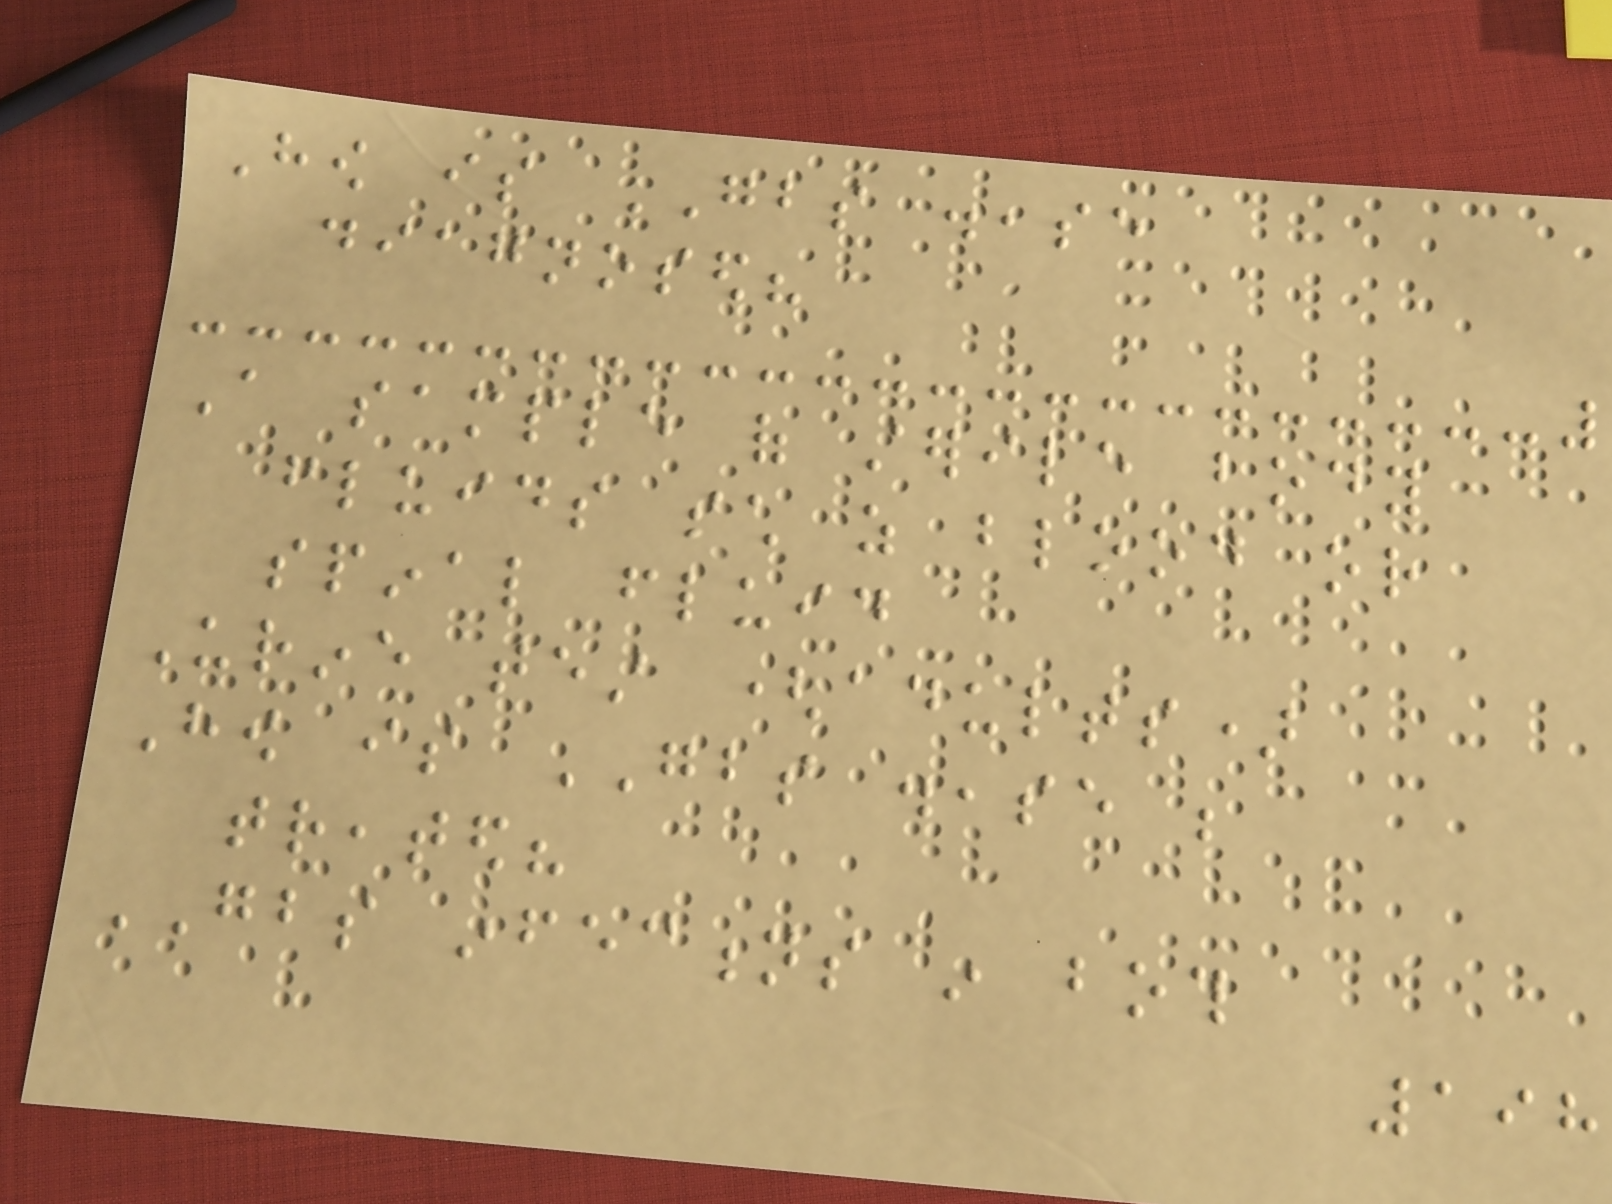How is GBS disease
diagnosed?
A sample of sterile body
fluids such as blood or
spinal fluid
Urine test (adults)
How is GBS disease be
treated?
GBS infections in both
198
